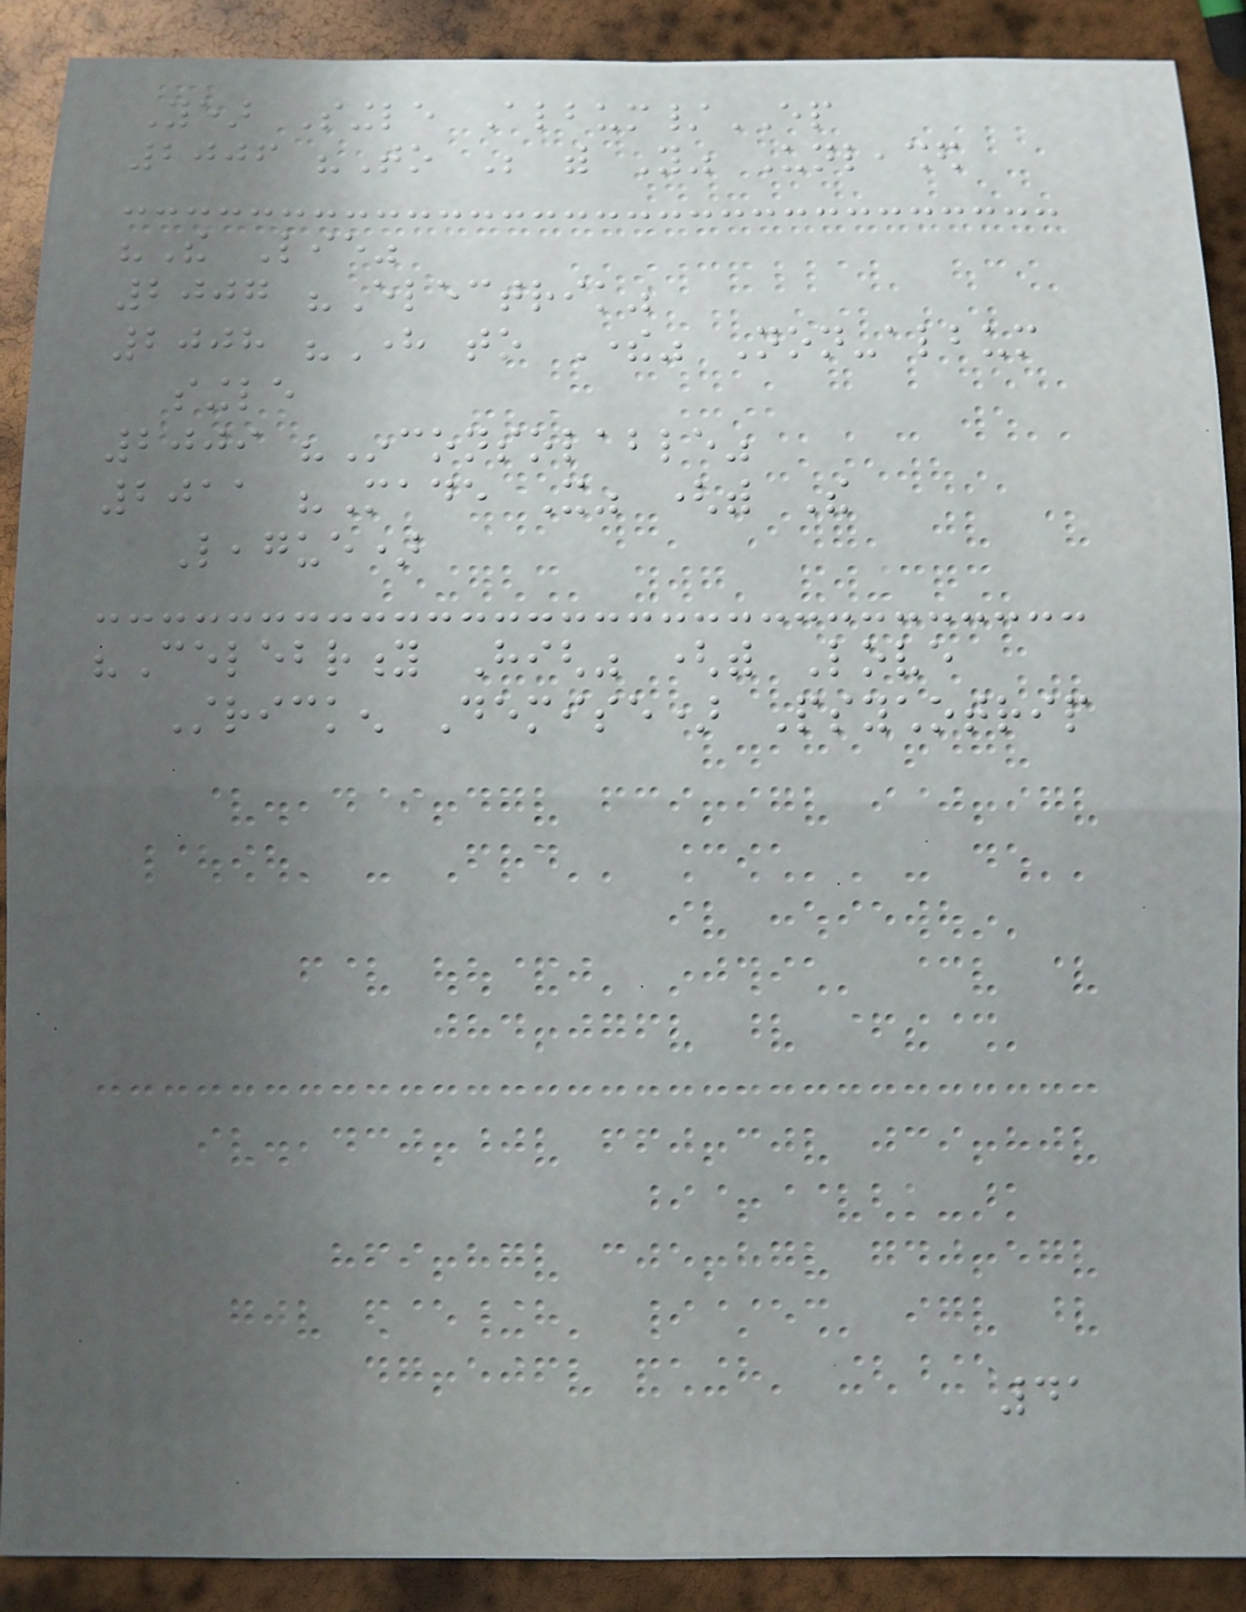Year Single Album/EP
2006 "To Be with You" Unleashed
"The Lie"
2007 "Electrik"
2008 "Here to There" Non-album
single
2009 "Inconsolable"
2011 "Made It" (with The
League)
"Celebrity High" (with Love
Stricken Demise) Psychotrip
41
